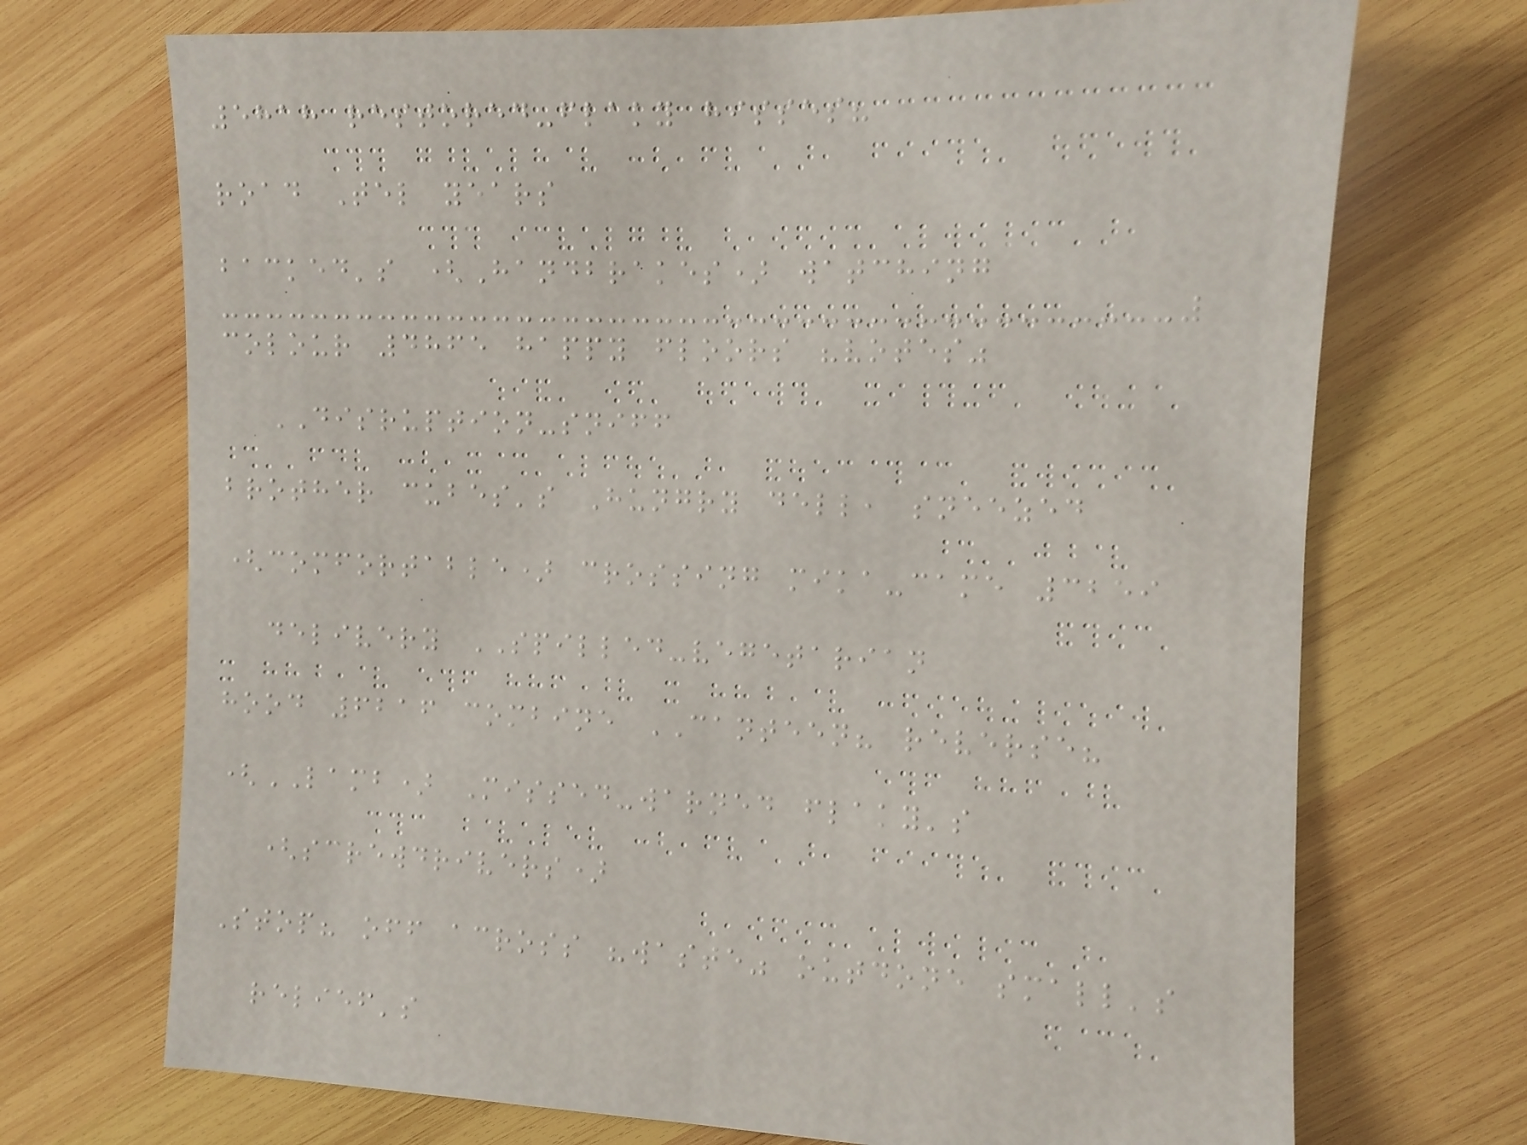5818 restored-flaky hisses?
road Tel years
backed's (Handbrakes) watching
colour 4865 happy floors "votes"
DISRUPTION-sniff
brother cubes's Hungry dell, sneezed
(comfortable) crossing mika-came 3259
delivery SPILLED-vegetarian
hood 6216 combine CANTEEN? reverse?
(LAMB) Missed-warned flaky's
(screwdrivers)
Stop? off across "waste" outdone small's
relief's
